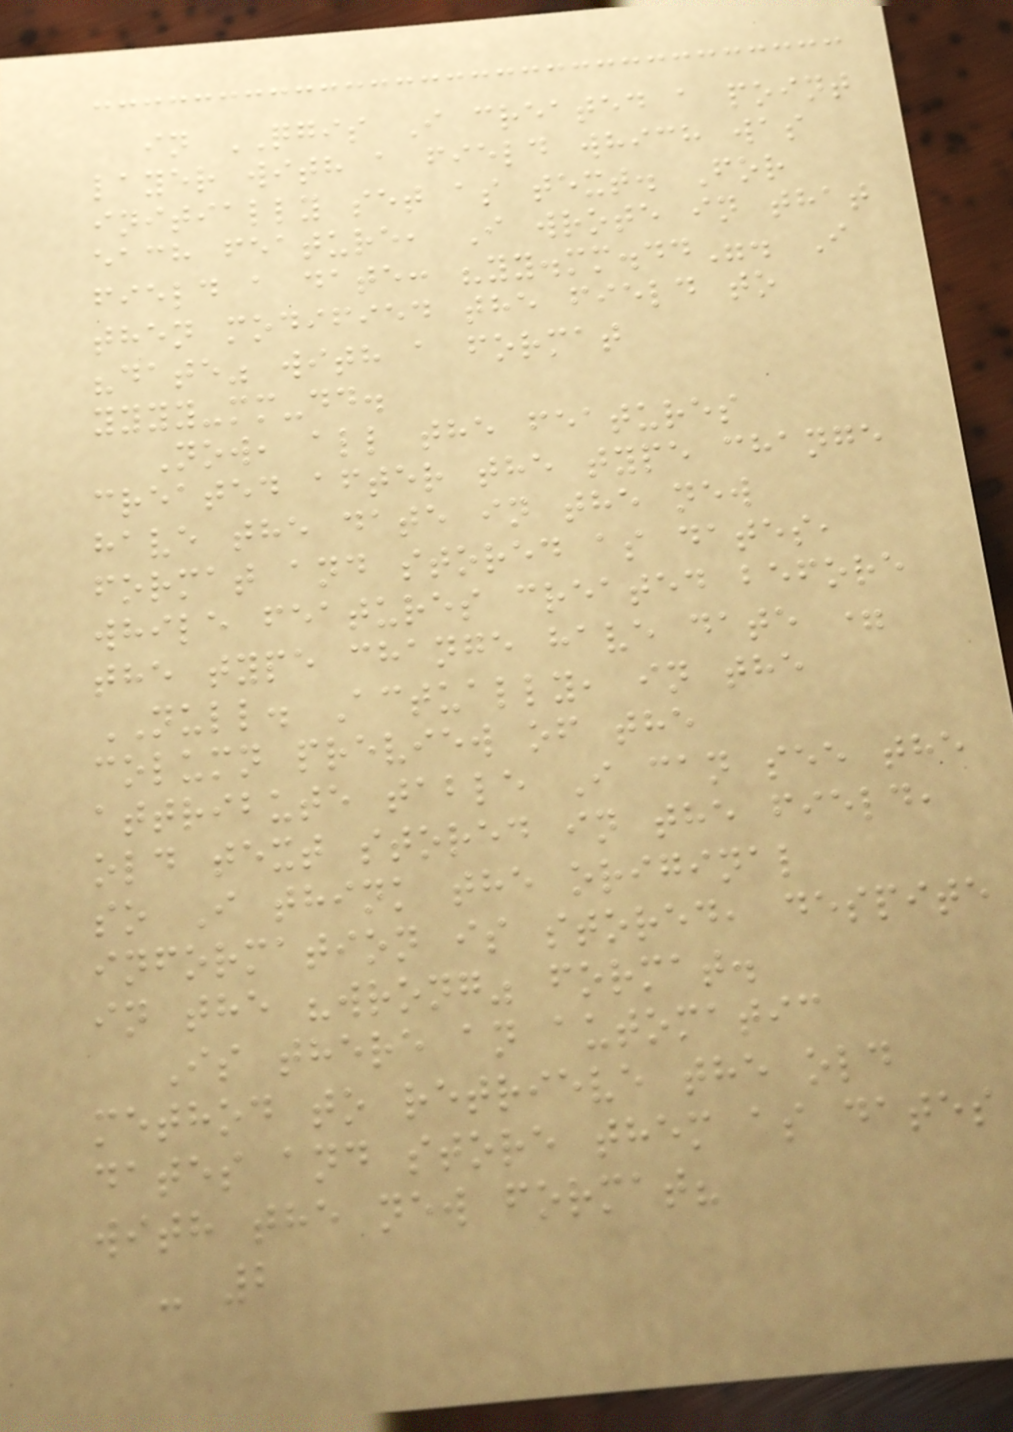in QGIS I created a point
layer with a field which was
initially set as text. For
each feature, I wrote in that
field a date: "yy.mm.dd". I
then modified the field to
"date" with a format
yyyy-mm-dd.
Now, all the features
created after the type change
have the date in the new
format and stored as dates,
while features created before
the type change have date =
NULL. Actually, in the
column preview of the
attribute table I can see the
old text stored in the field,
so I think the original
information is stored, despite
in the "wrong" format.
Is there an automatic
method to retrieve the old
dates and store them as dates
with the new format?
- 2
